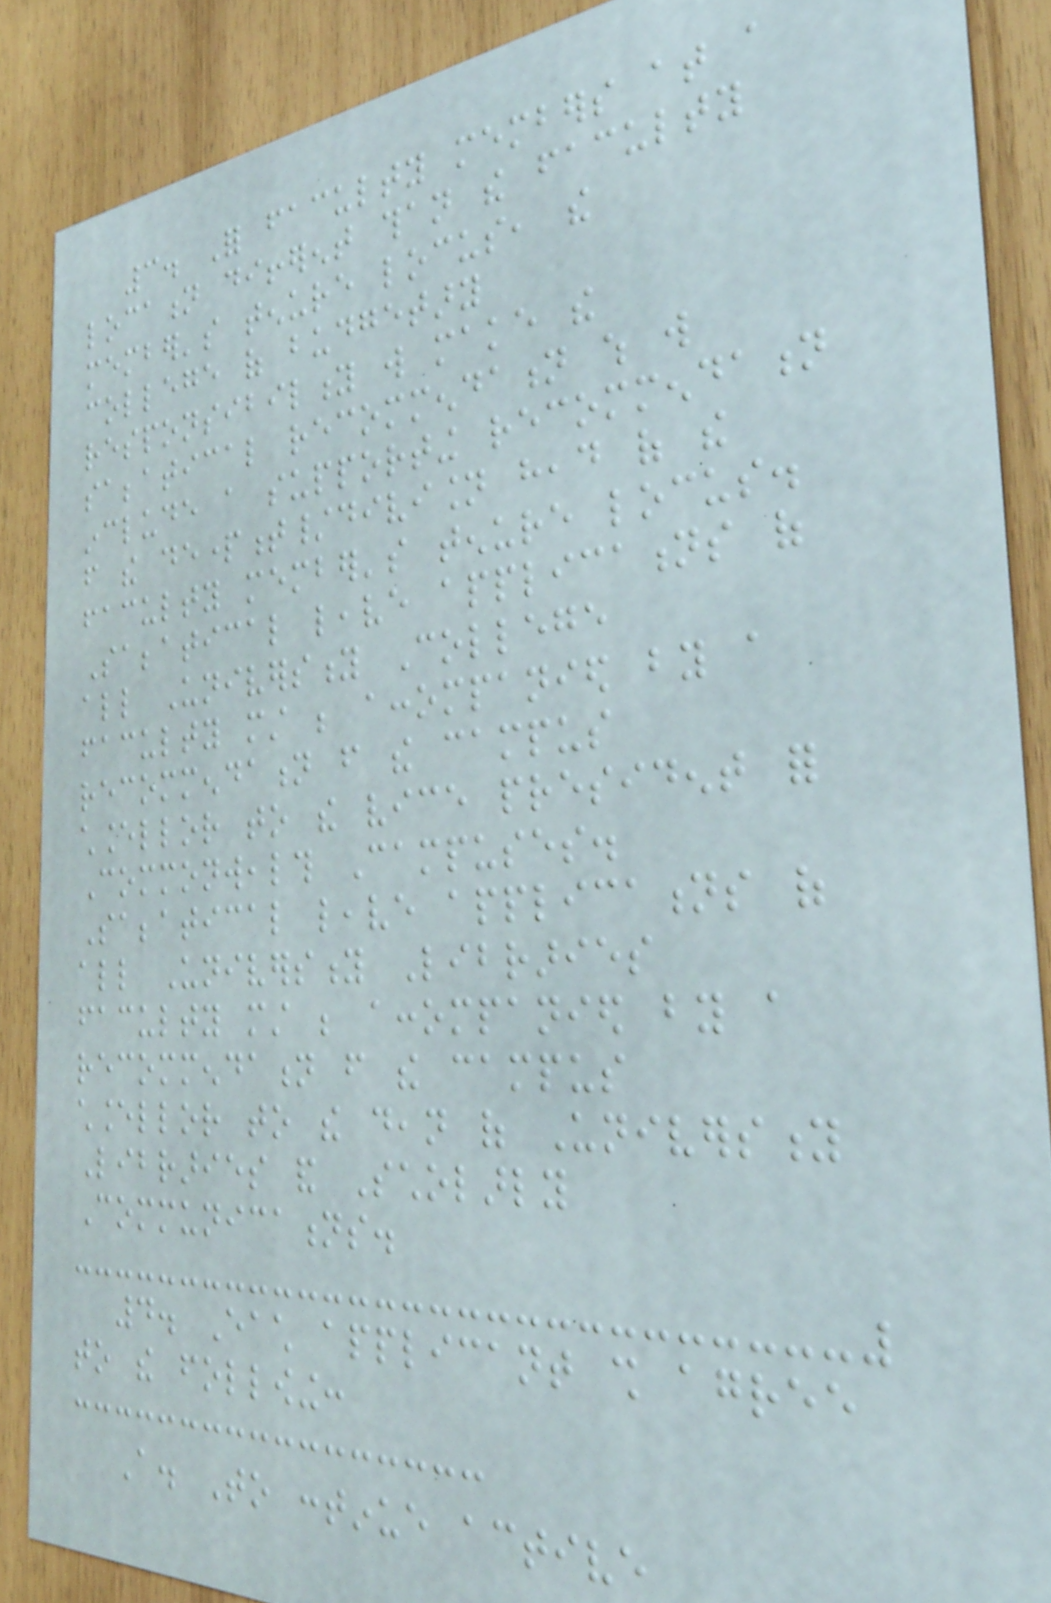3. For faculty members at a
location different than the faculty
member's tenure locus, the
college of budgetary
responsibility will make the
sabbatical recommendation which will
include a supporting recommendation
from the department/division head of the
faculty member's tenure locus.
Sabbatical leave applications of
all University College
faculty must be accompanied by a
recommendation from the campus
chancellor to the vice president for
Commonwealth Campuses.
Sabbatical leave applications of
all University Libraries
faculty must be accompanied by a
recommendation from the campus
chancellor to the dean of University
Libraries and Scholarly
Communications.
4. Each applicant shall agree
to the following:
A. To continue active
